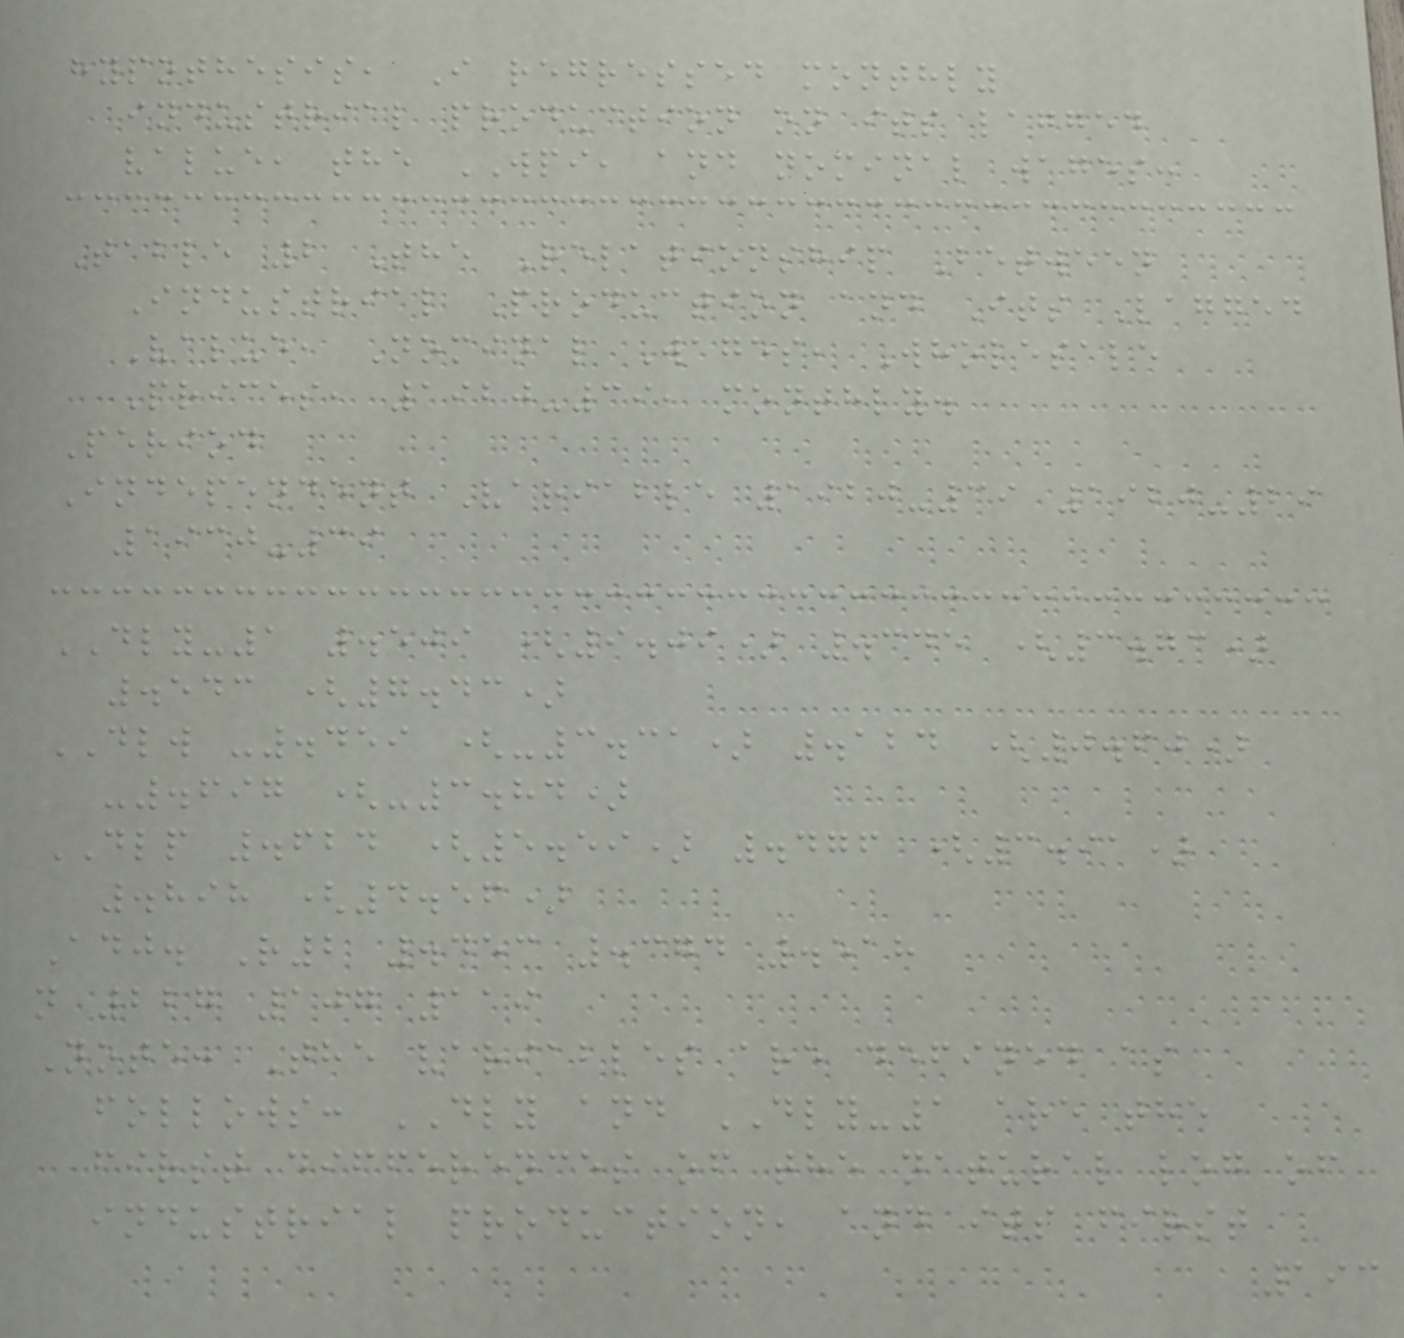hypothesis, I regressed monthly
industrial production on its lagged
value, the WPI, and nominal wages:
Table 2 The Relationship Between
Industrial Production and Its Lagged
Value, Nominal Wages, Wholesale
Prices, 1920-39, monthly.
Period
Independent Variable 1920-39 1920-29
1930-39
DLY-1 .509 (9.09) .345 (3.73)
.543 (7.43)
DLW -.459 (-3.31) .124 (0.60)
-.697 (-3.84)
DLP .624 (5.59) .476 (3.91)
.898 (4.56)
Adj. R2 .453 .374 .518
n 227 107 119
Note: The variables are defined as
follows: DLY and DLY-1 are the
first differences of the natural log of
industrial production, and its first
193
